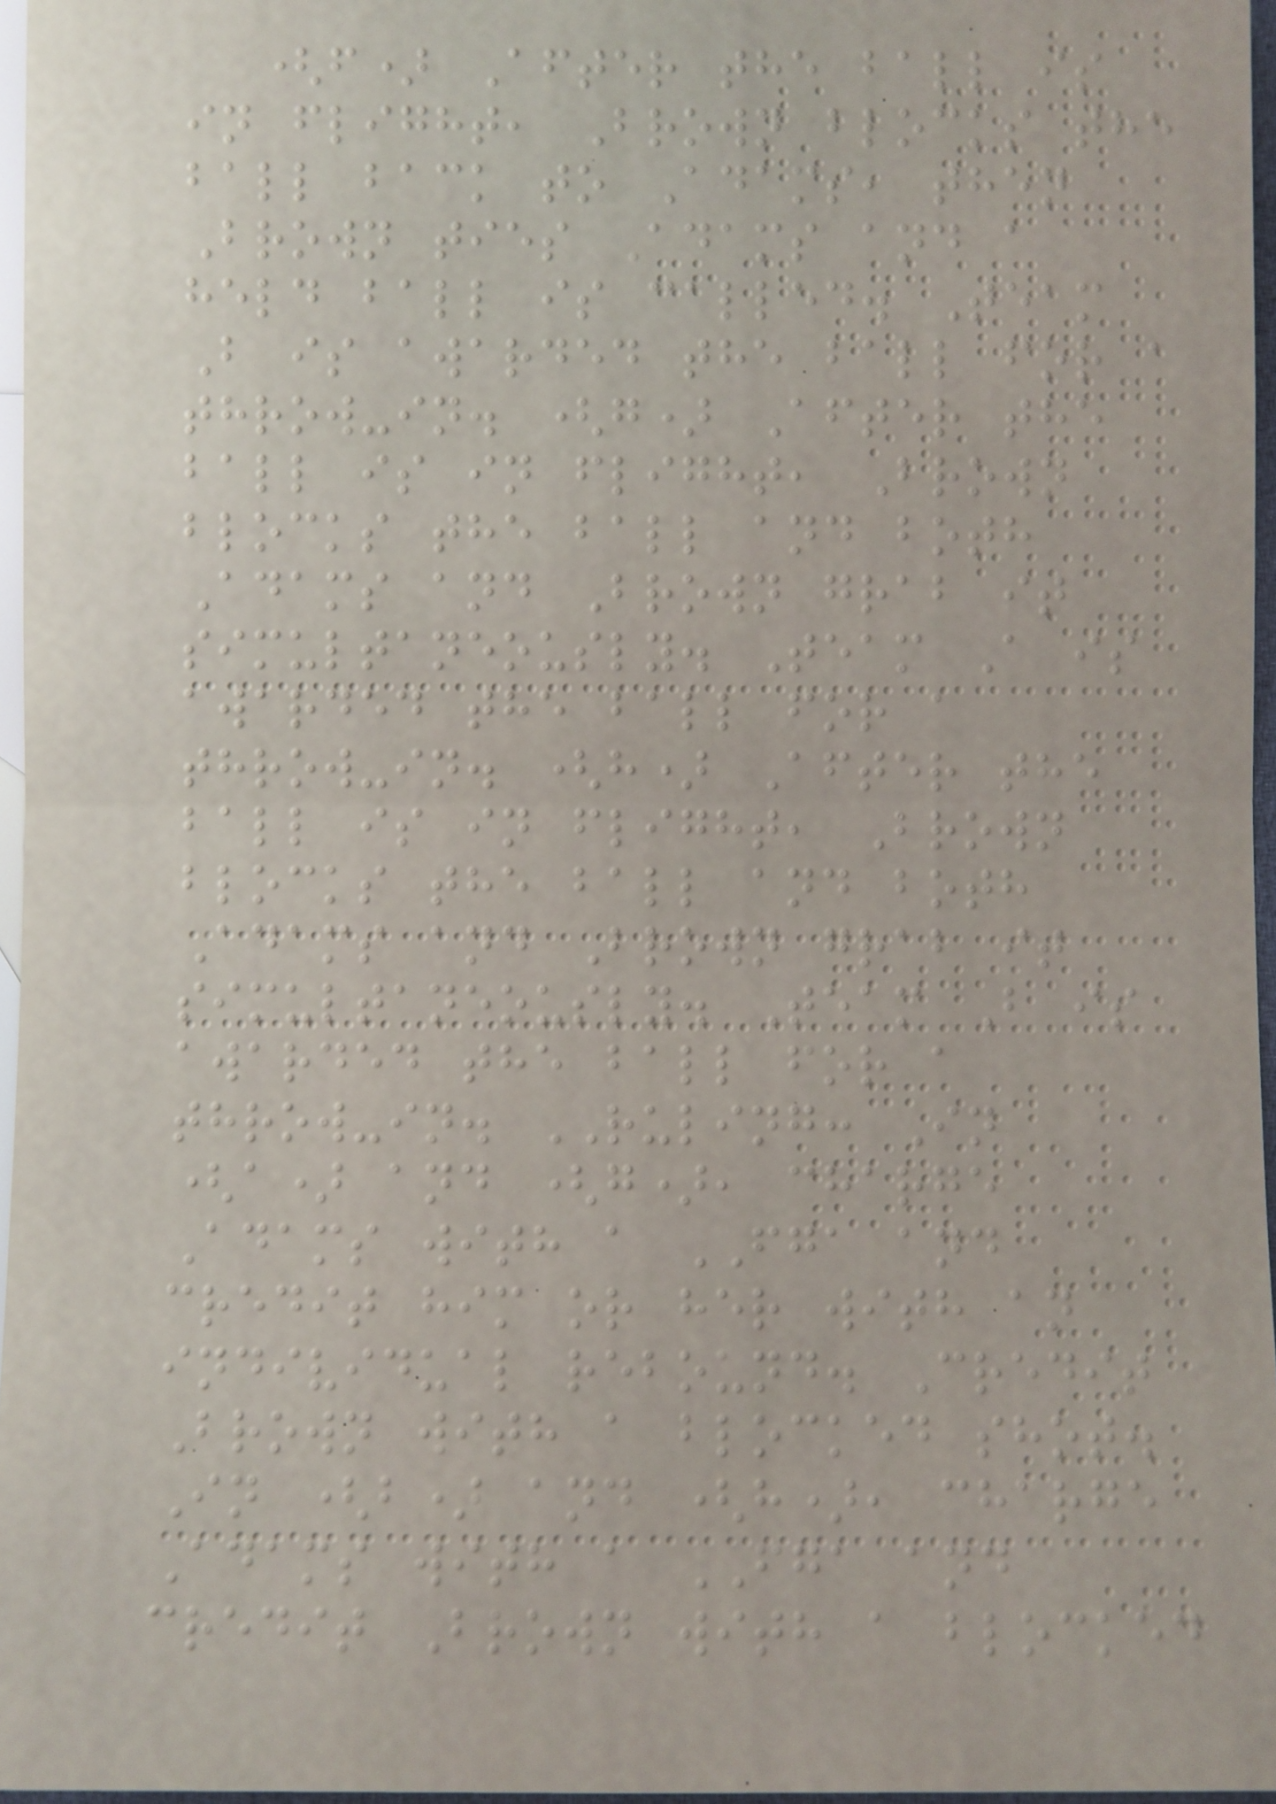(f) After the ball is
in flight, Brown blocks the
ball back to Adams, then
Brown ties Adams and a
held ball is called. Team
B is awarded the ball for a
throw-in. (g) After the
ball is in flight, Brown
blocks the ball and both
Adams and Brown grab it
simultaneously. Team A is
awarded the ball for a
throw-in. (h) After the
ball is in flight, Brown
blocks the ball and both
Adams and Brown grab it
simultaneously. Team B is
awarded the ball for a
throw-in. RULING: In
(a) and (g), charge
Adams with a FGA and
credit him or her with an
individual rebound. Credit
Brown with a blocked shot.
In (b) and (h), charge
Adams with a FGA and
credit Brown with a blocked
